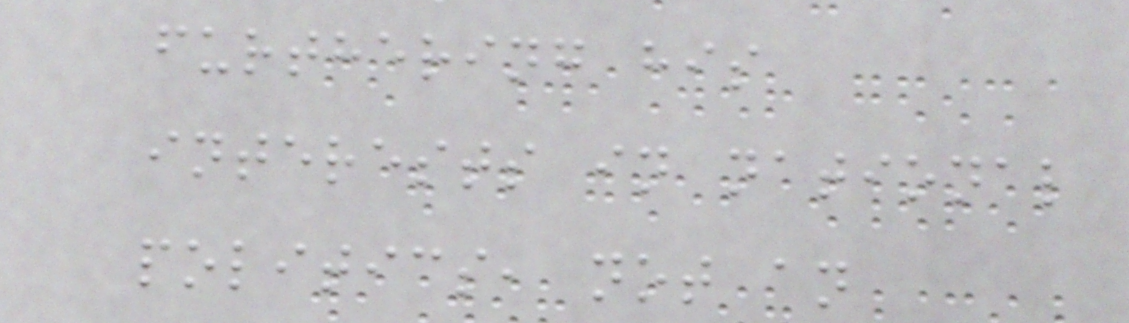furthering his
interests in national
politics, not an
